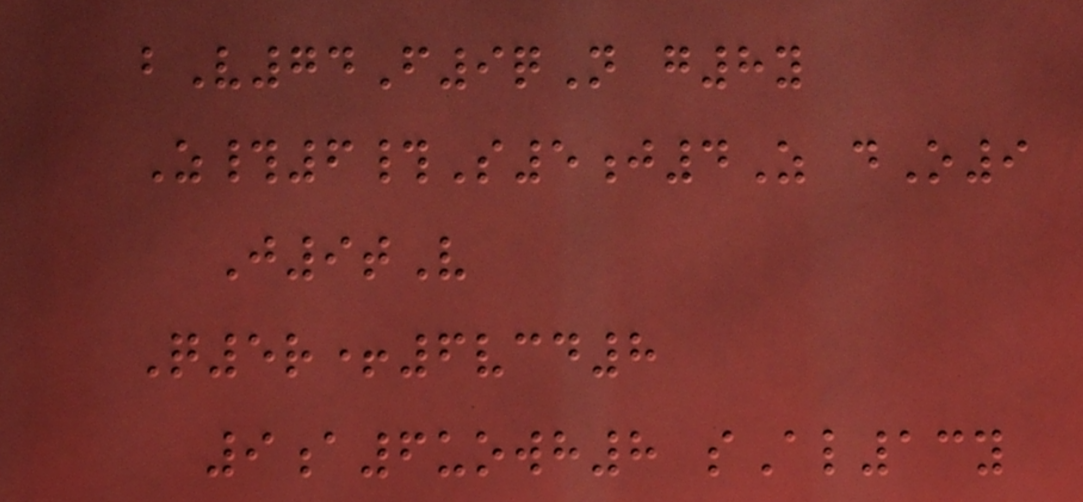bV74F9qN g8y
Z#6#S5j4Z dO9
J9tV
Q5r+6vcd8
9a6uowh8 sAl13y
